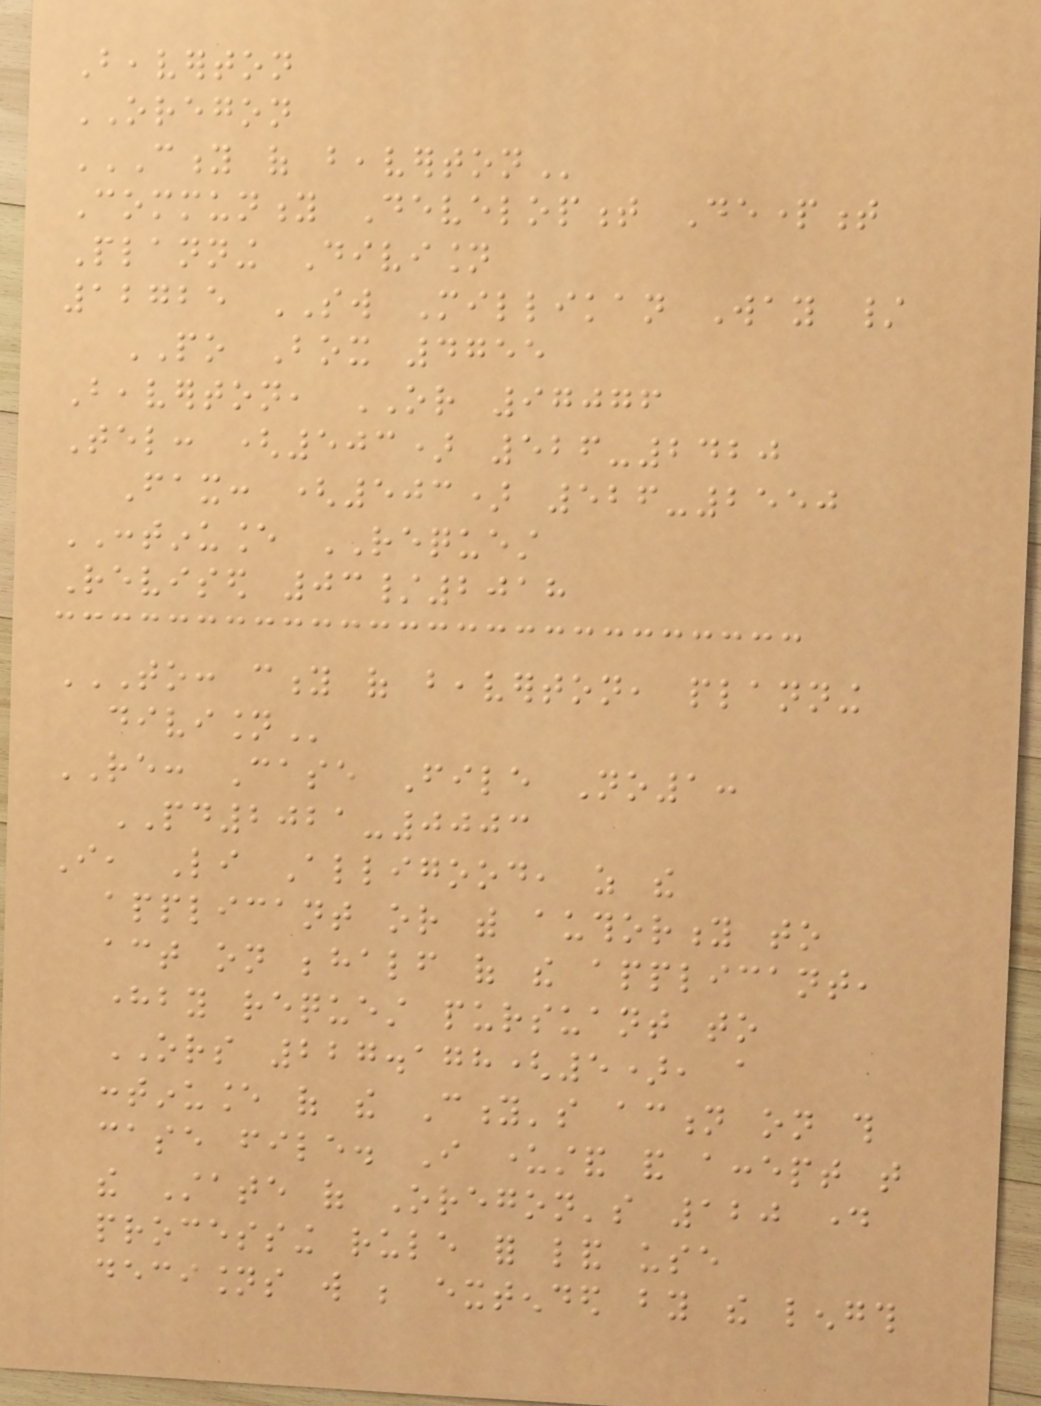Beaverton
OREGON
CITY OF BEAVERTON
Community Development Department
Planning Division
12725 SW Millikan Way /
PO Box 4755
Beaverton, OR 97076
Tel: (503) 526-2420
Fax: (503) 526-2550
CONTINUANCE REQUEST
Revised 03/2018
TO: CITY OF BEAVERTON, PLANNING
DIVISION
RE: Case File No1:
PD2021-0003
I, Li Alligood, as the
applicant or with authority to
act on behalf of the applicant,
hereby request pursuant to
ORS 227.178(5), a
continuance of the City's action on this
case file. I understand and accept that
the State of Oregon's 120 day
processing rule for land use
decisions will be extended by the length
